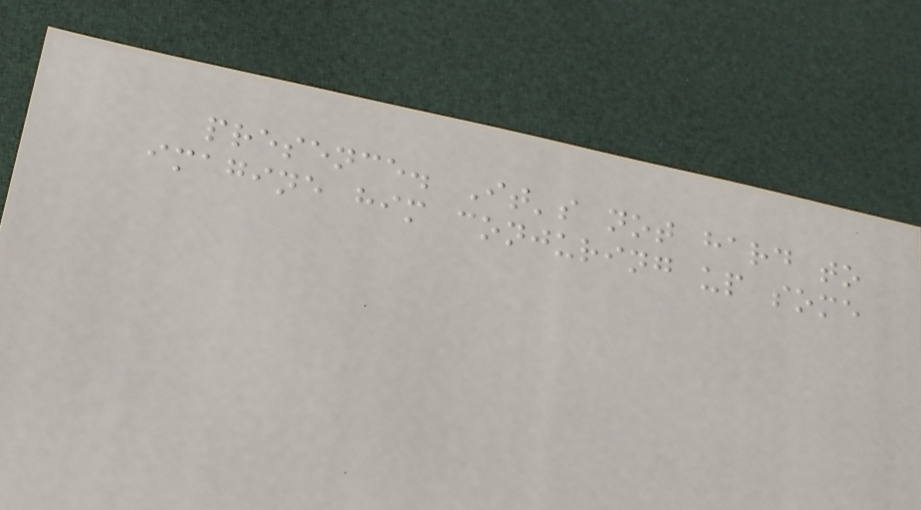presence. It's not hard to
imagine him conjuring up some
